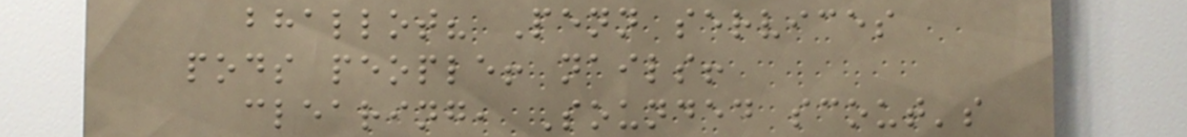bhallot? Penn services
pods people! nails!
clearing, Sounded scout's
